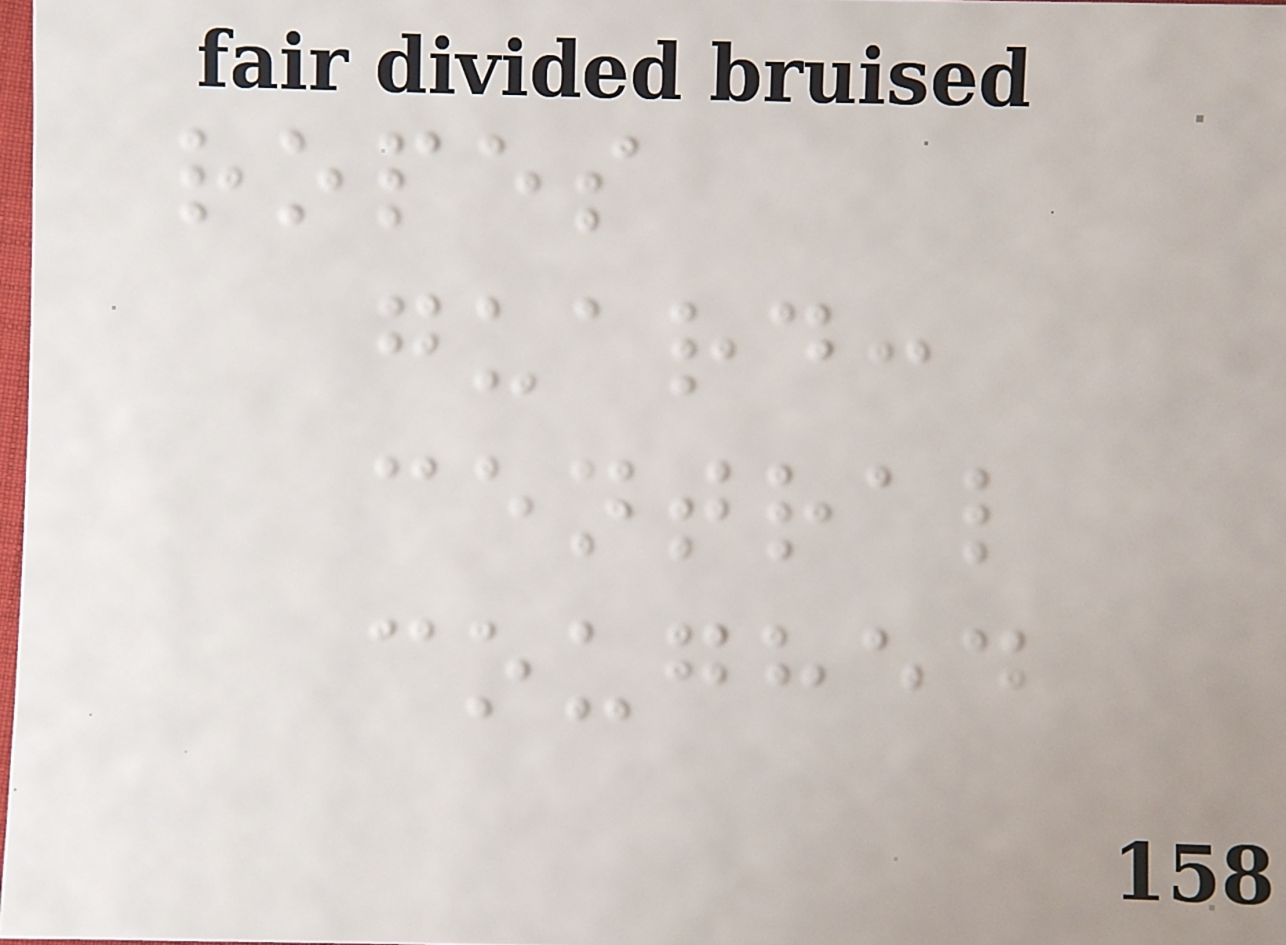ropes
guard:
central
coughed
